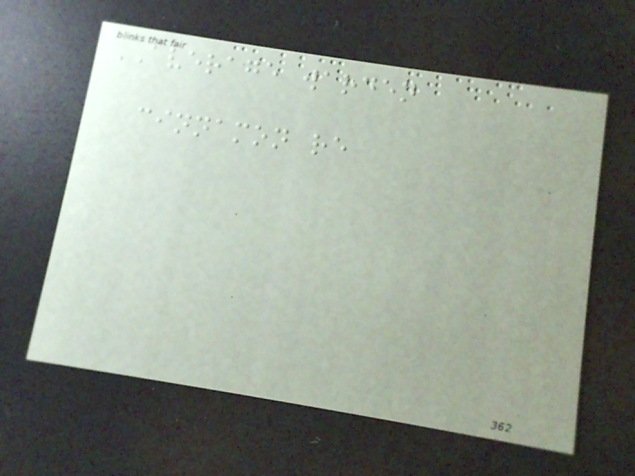AVERAGE warden
cinnamon re
